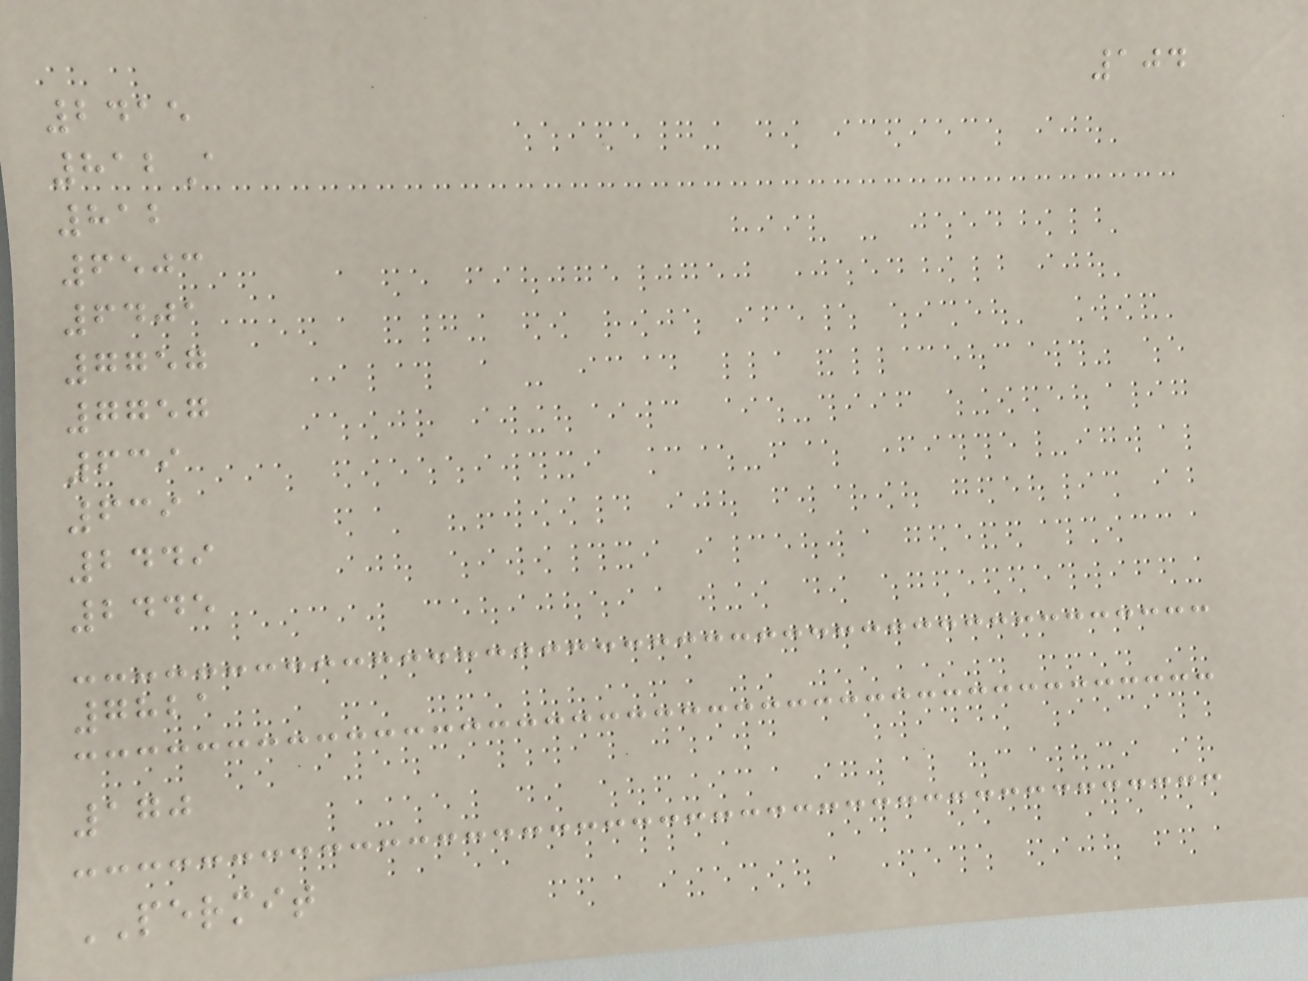104
2415
812A
812
6503
6401
7757
7757
639
639
2449
2445
7821
170
PERMIT
